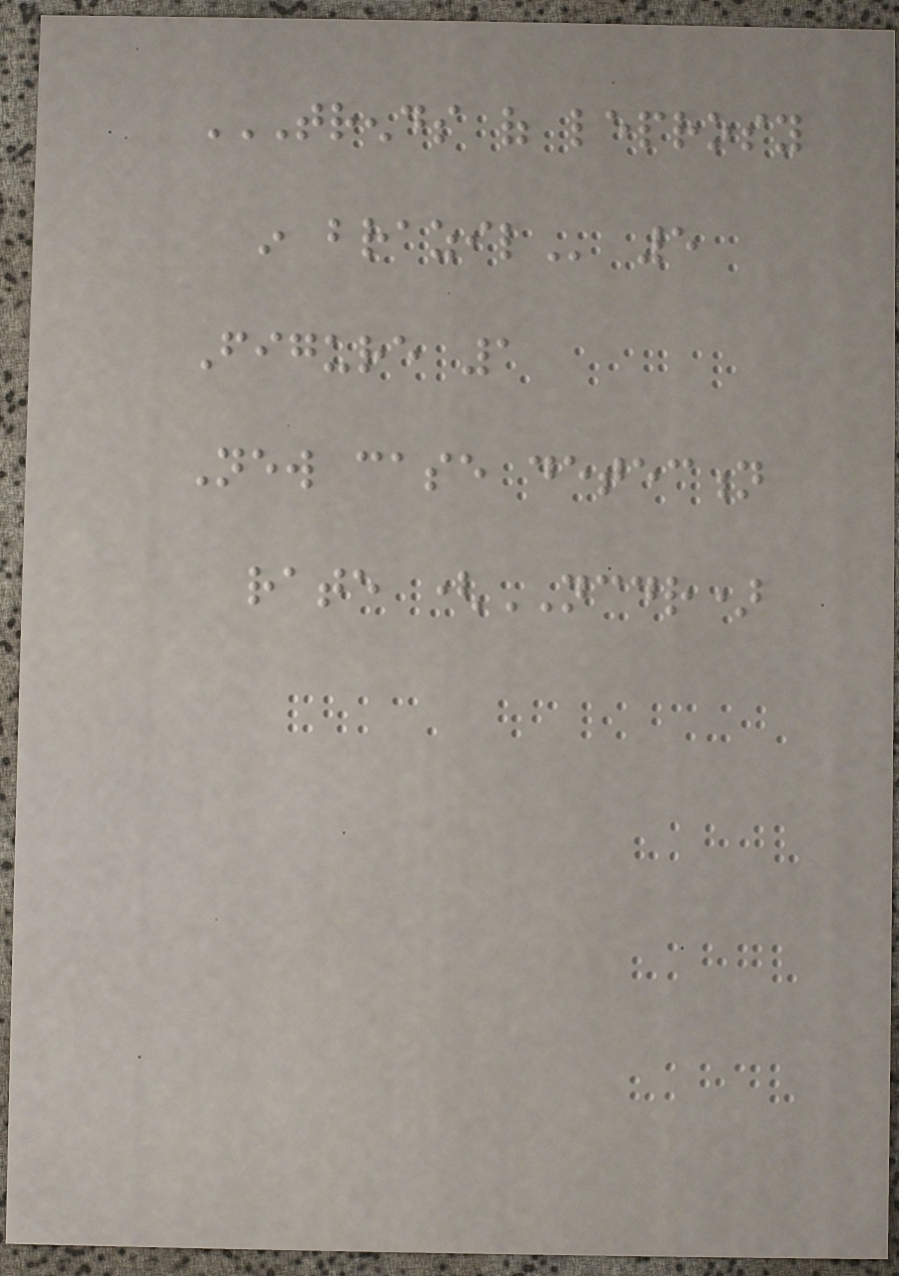TRENDS OF LEPROSY
IN BRAZIL 5
Figure 1
New case detection
rate (NCDR)
